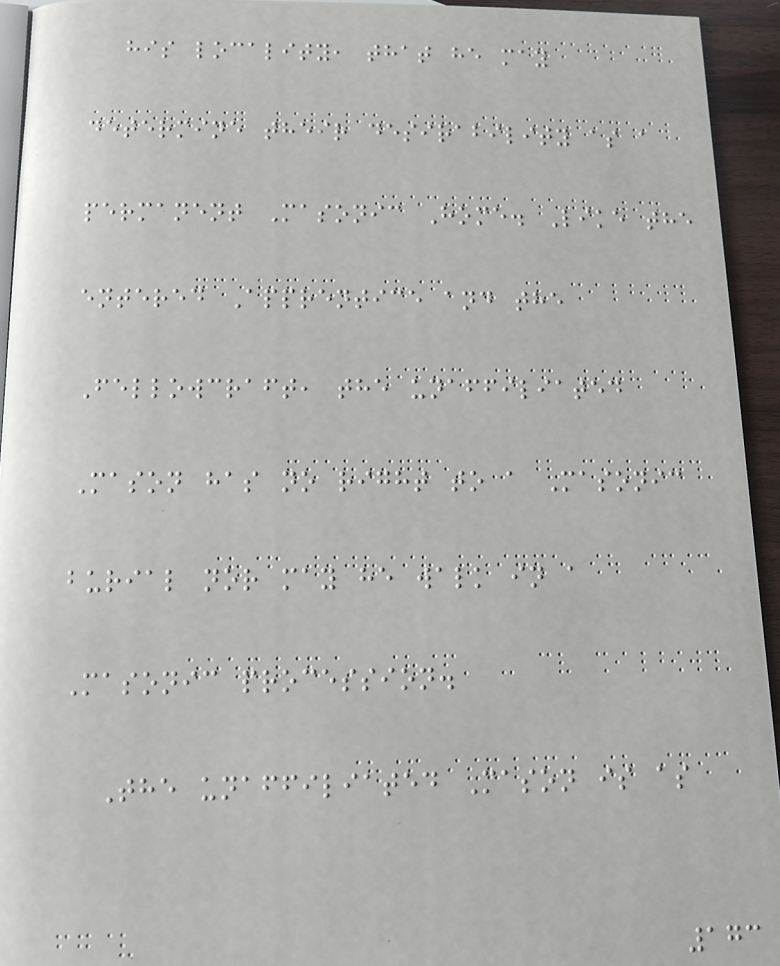his locality, that he may
determine their desirability as a
permanent Masonic Home. Like the
entered Apprentice and the
Fellowcraft, the unaffiliated
Mason has no right to a Masonic
burial nor may he walk in a
Masonic procession.
The unaffiliated Mason is as
173
